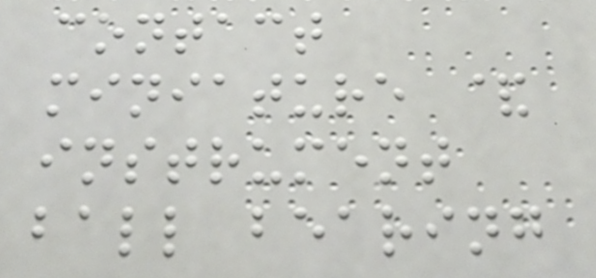contact
miniature &
instrument
ball bearing
